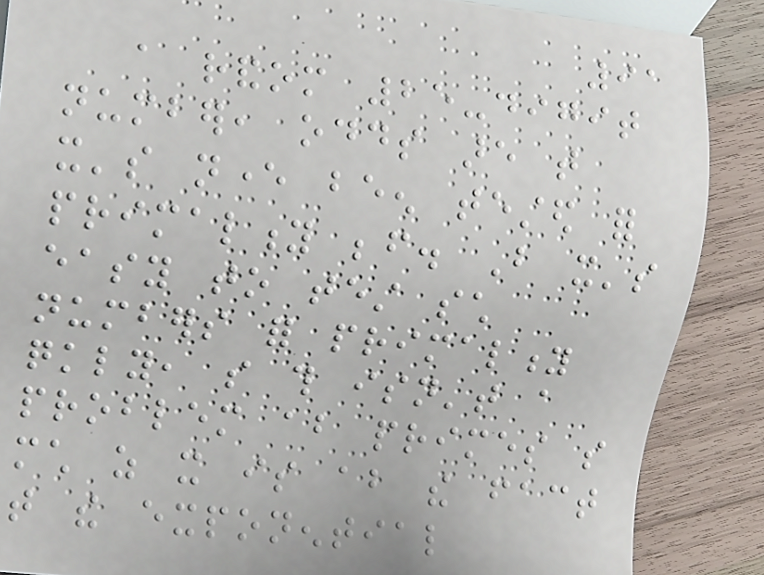91
a random 25-digit
number, odds are that
it's never been tested for
primality before. But it's
easy to test such
numbers for primality
quickly, so this isn't a
problem about primes so
much as it is about the fact
that the exponential
